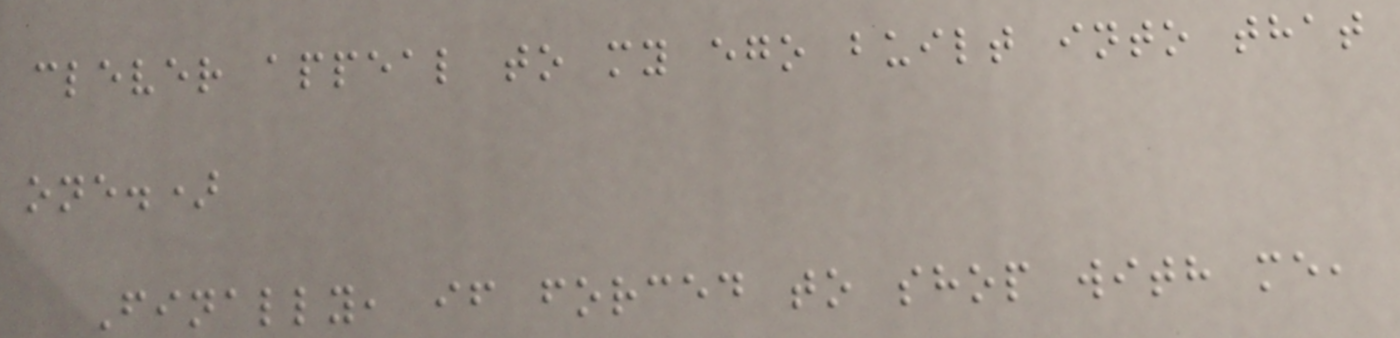clever appeal to my ego built into that
one.)
Finally, if forced to shop with me,
